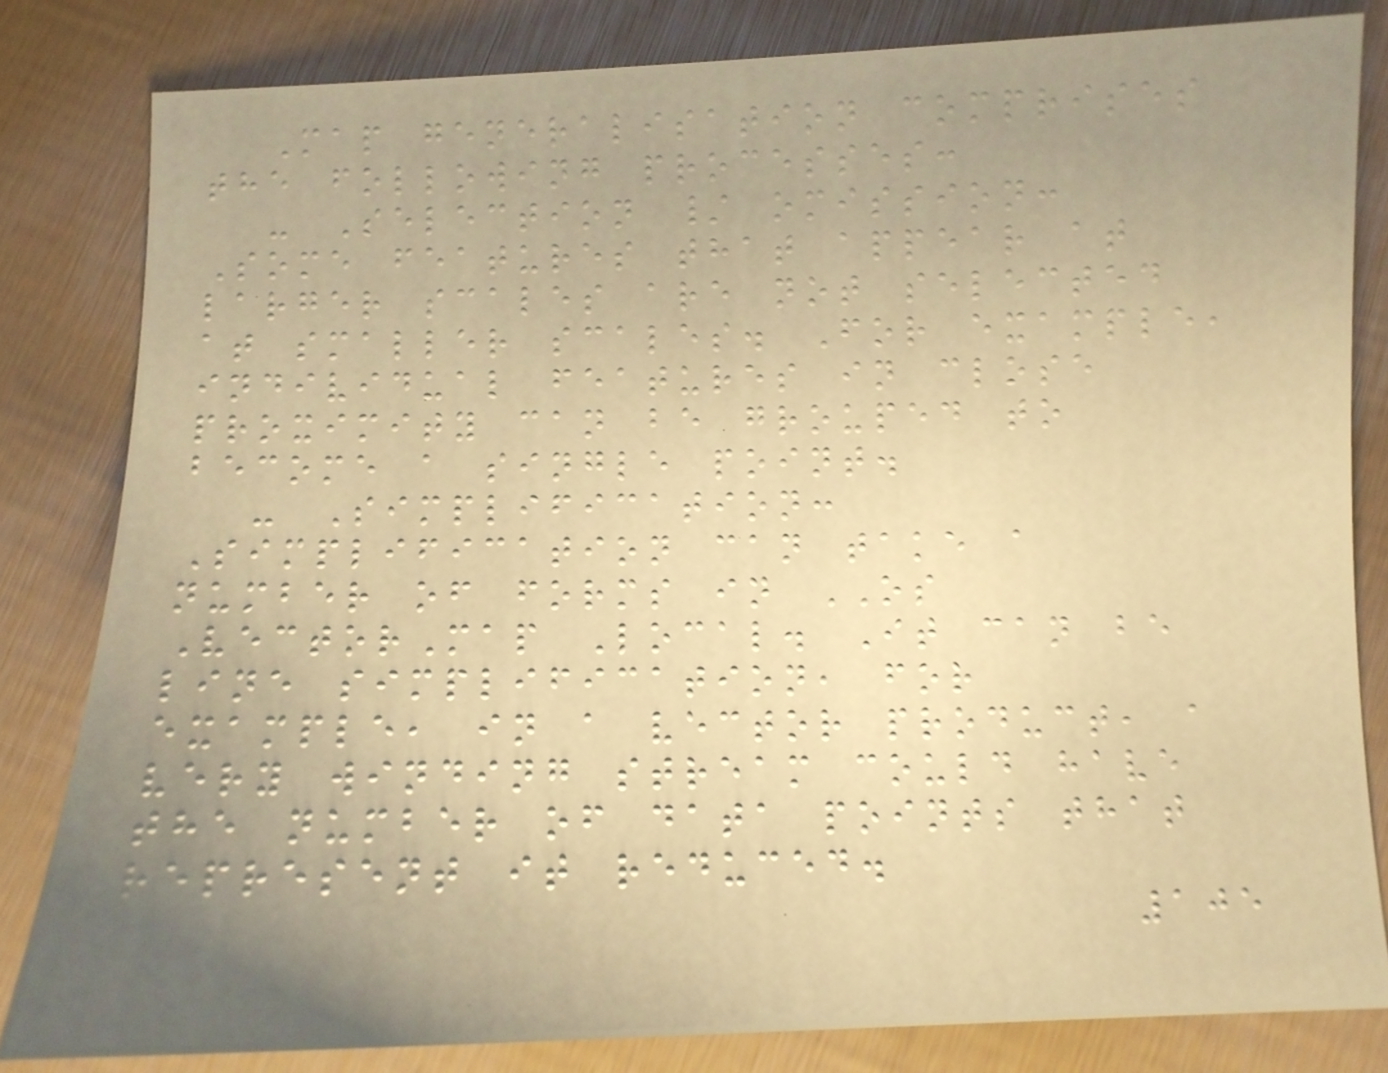Map generalisation comprises
the following processes:
- Selection / omission:
Some features that appear at
larger scales are not selected
at smaller scales. For example,
individual features in close
proximity can be grouped to
become a single point.
- Simplification:
Simplification can take a
number of forms in OS
VectorMap Local. It can be
line simplification, for
example, in a vector product, a
very winding stream could have
the number of data points that
represent it reduced.
105
